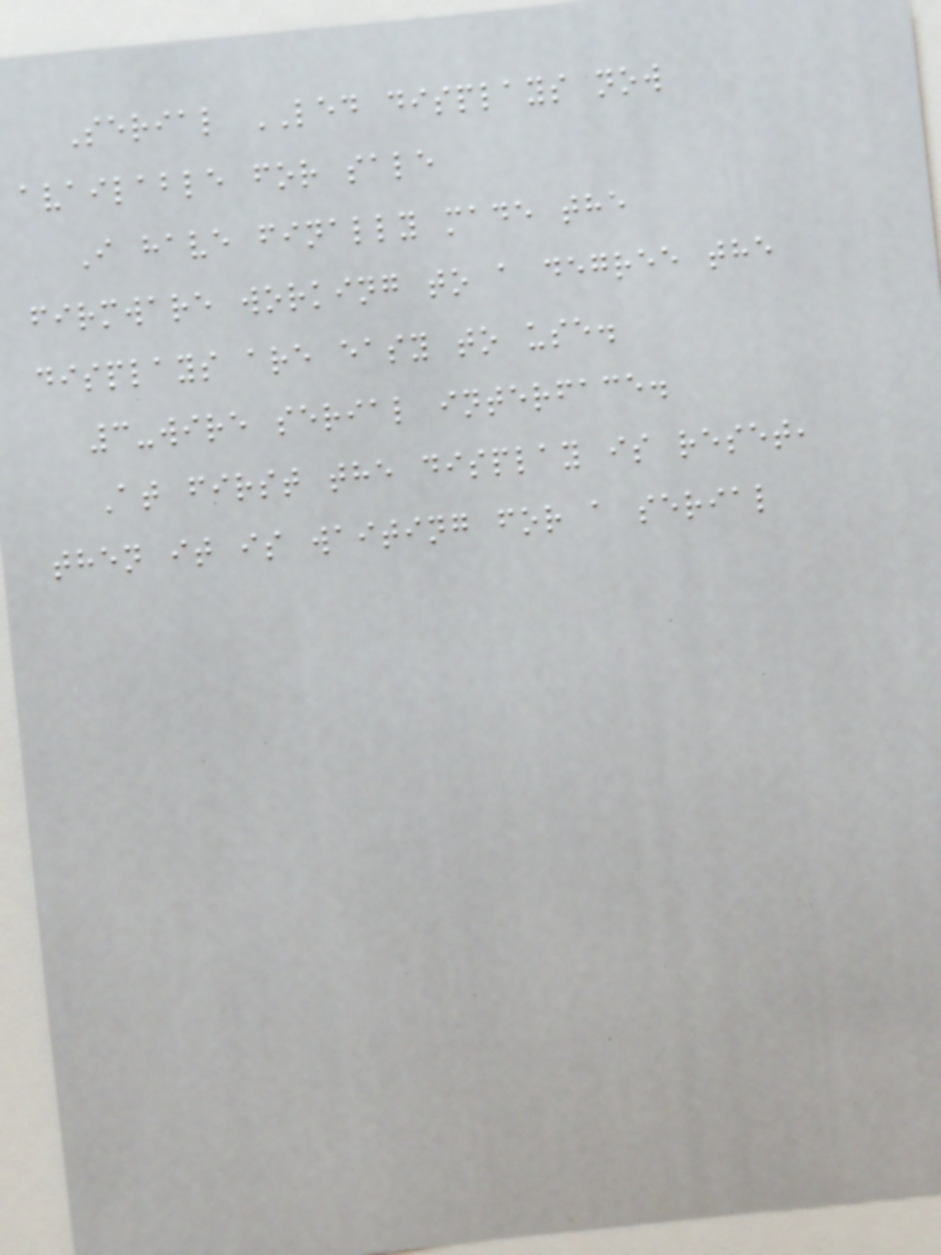Serial LED displays now
available for sale
I have finally made the
firmware working to a degree the
displays are easy to use.
3-wire serial interface.
At first the display is reset,
then it is waiting for a serial
